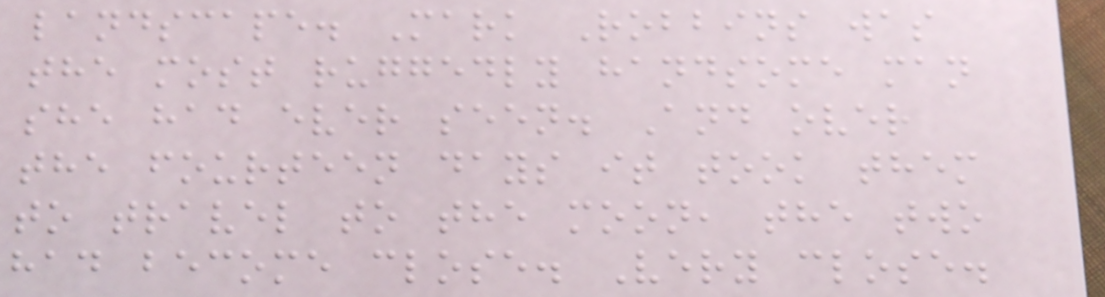landscape. Mark Robbins was
the most ruggedly handsome man
she had ever seen. And over
the fourteen days it took them
to travel to the moon, the two
had become close. Very close.
